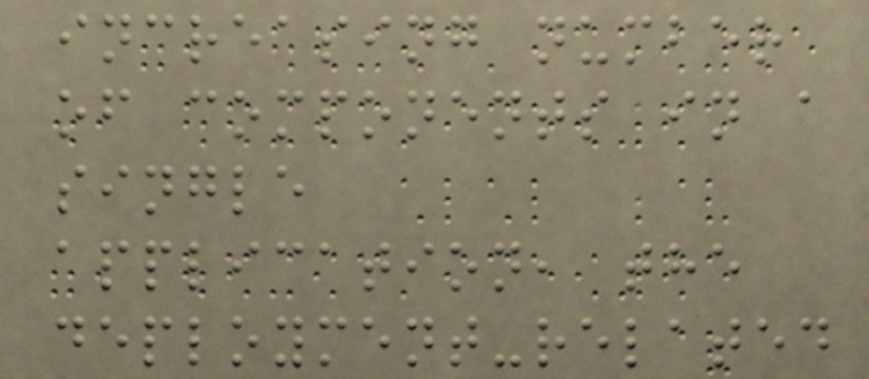increasing number
of components in a
single
application, the
deployment-related
